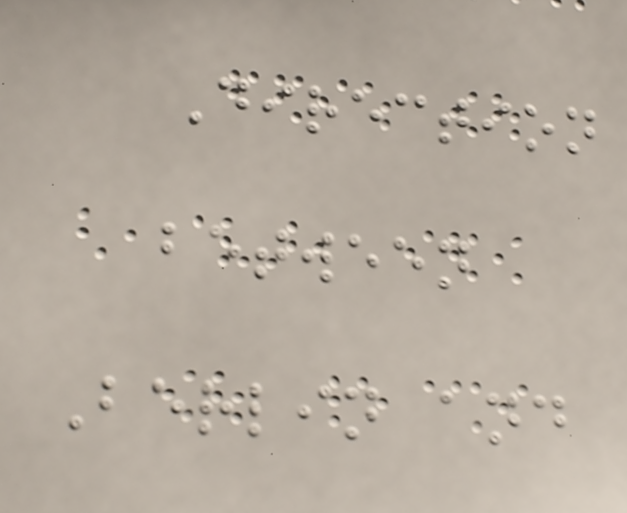Direction
between
Berlin and
